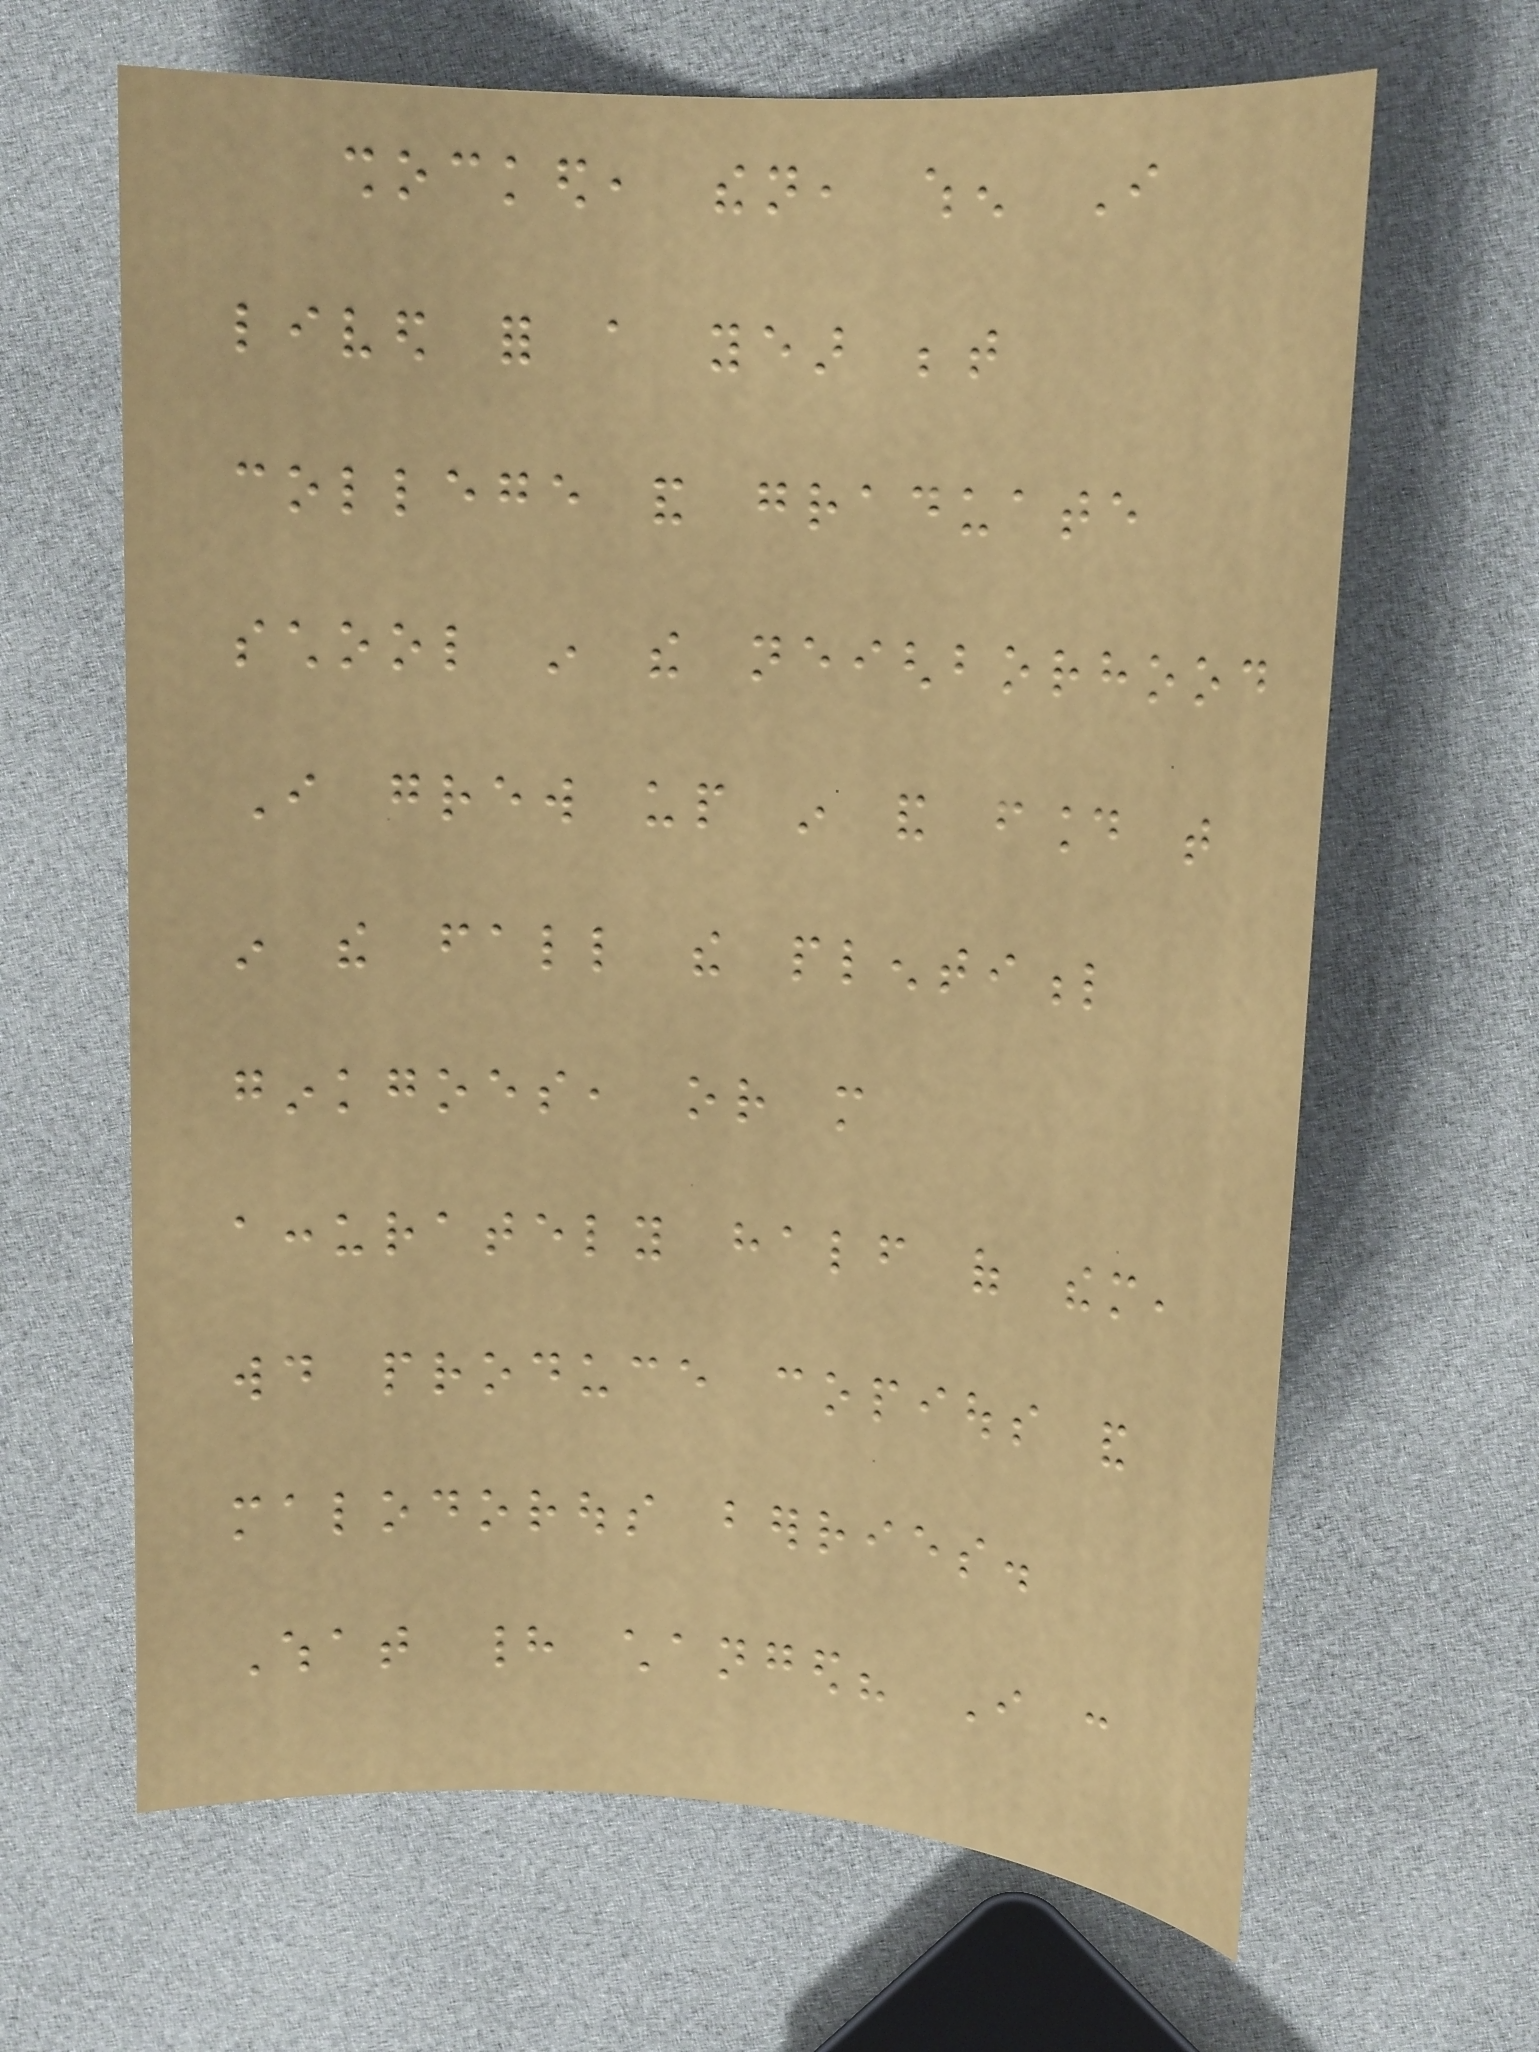shocked, then, when I
lived for a year between
college and graduate
school in the neighborhood
I grew up in and found that
in the fall the plentiful
ginkgoes, or more
accurately half of them,
would produce copious and
malodorous berries.
What had changed? I can
